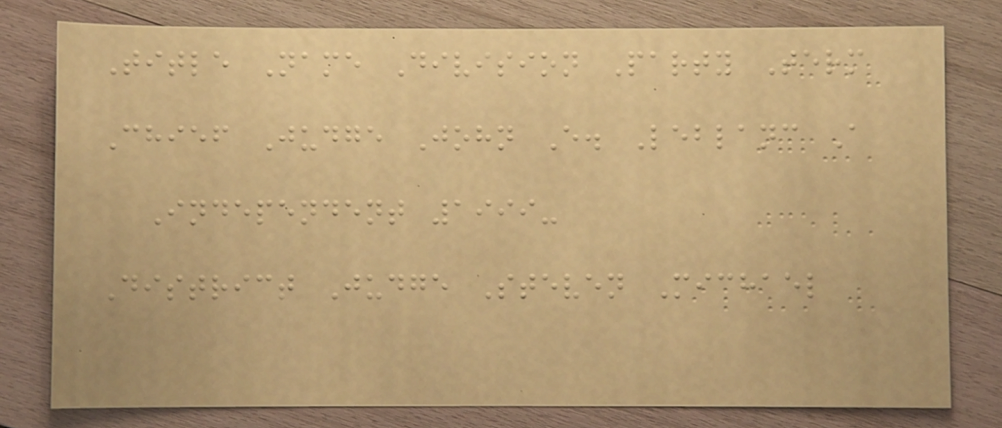Title Name Division Party Term
Chief Judge John E. Leblanc A
Independent 1999-
District Judge Steven Michael
